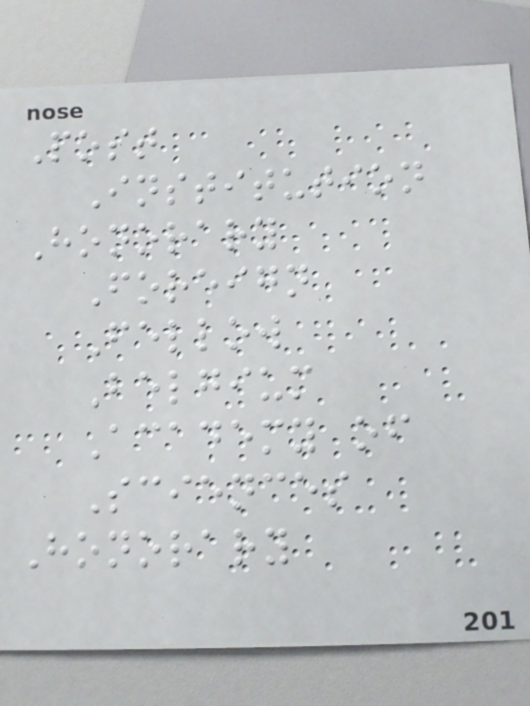Post
Institution
Honorary
Foreign
Fellow
Belgium
Academy of
Sciences
Honorary
